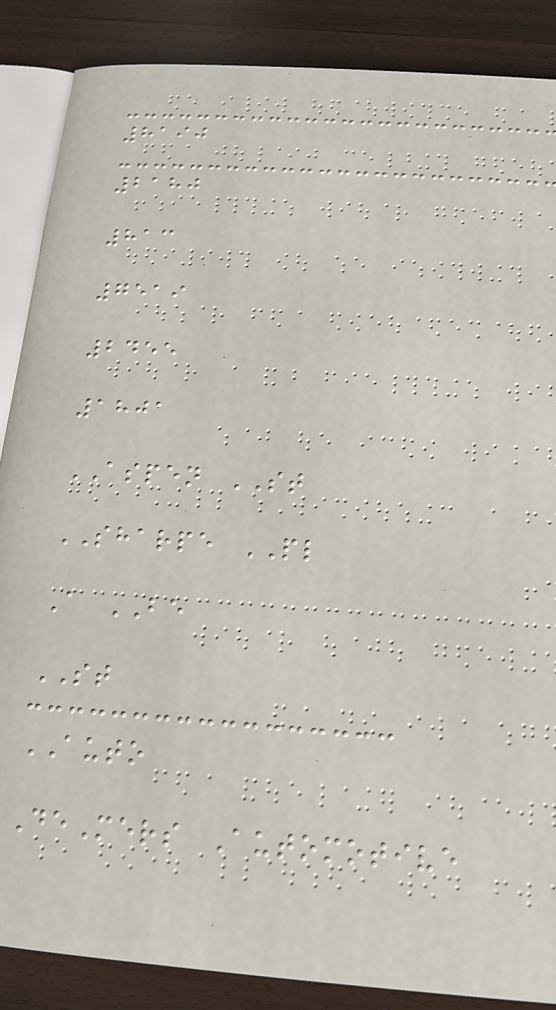8190
2180
813
7519
2455
1801
ASPEN ST
SHARPE PL
A BE
ST
AUTO
DeMers Automotive
